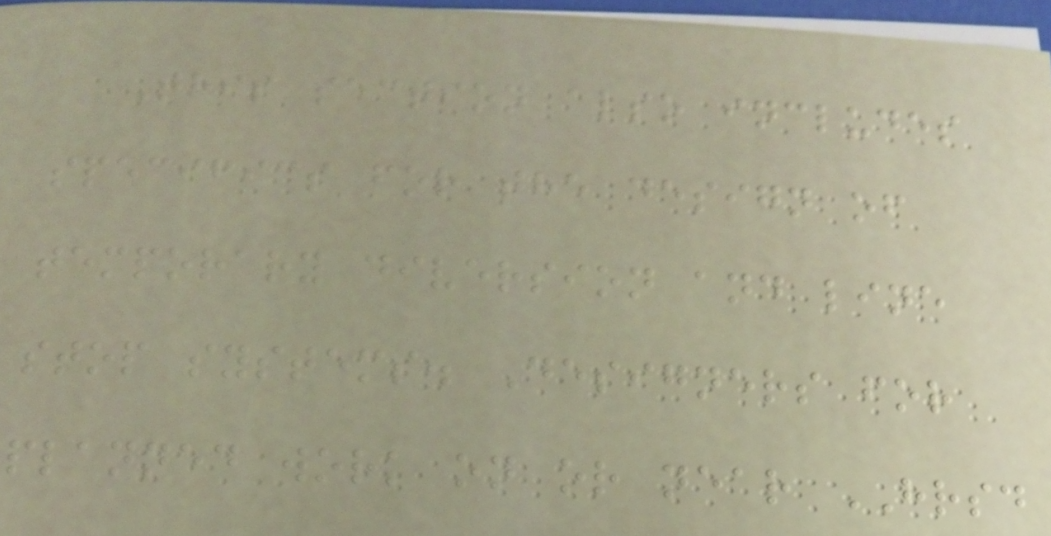This section also includes
specifics for the design of
temporary diversion and line
stop systems. Designers for
planned work on or near HRSD
